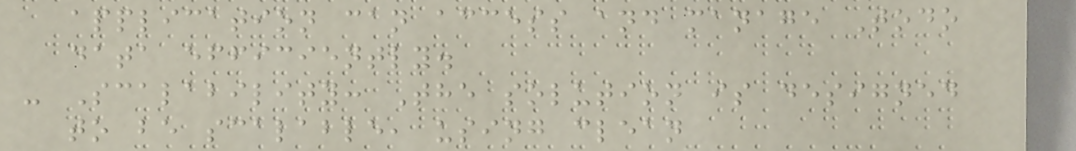application can access and manage Todo
data efficiently.
- Scalability: The solution is designed
to be scalable, using clean
